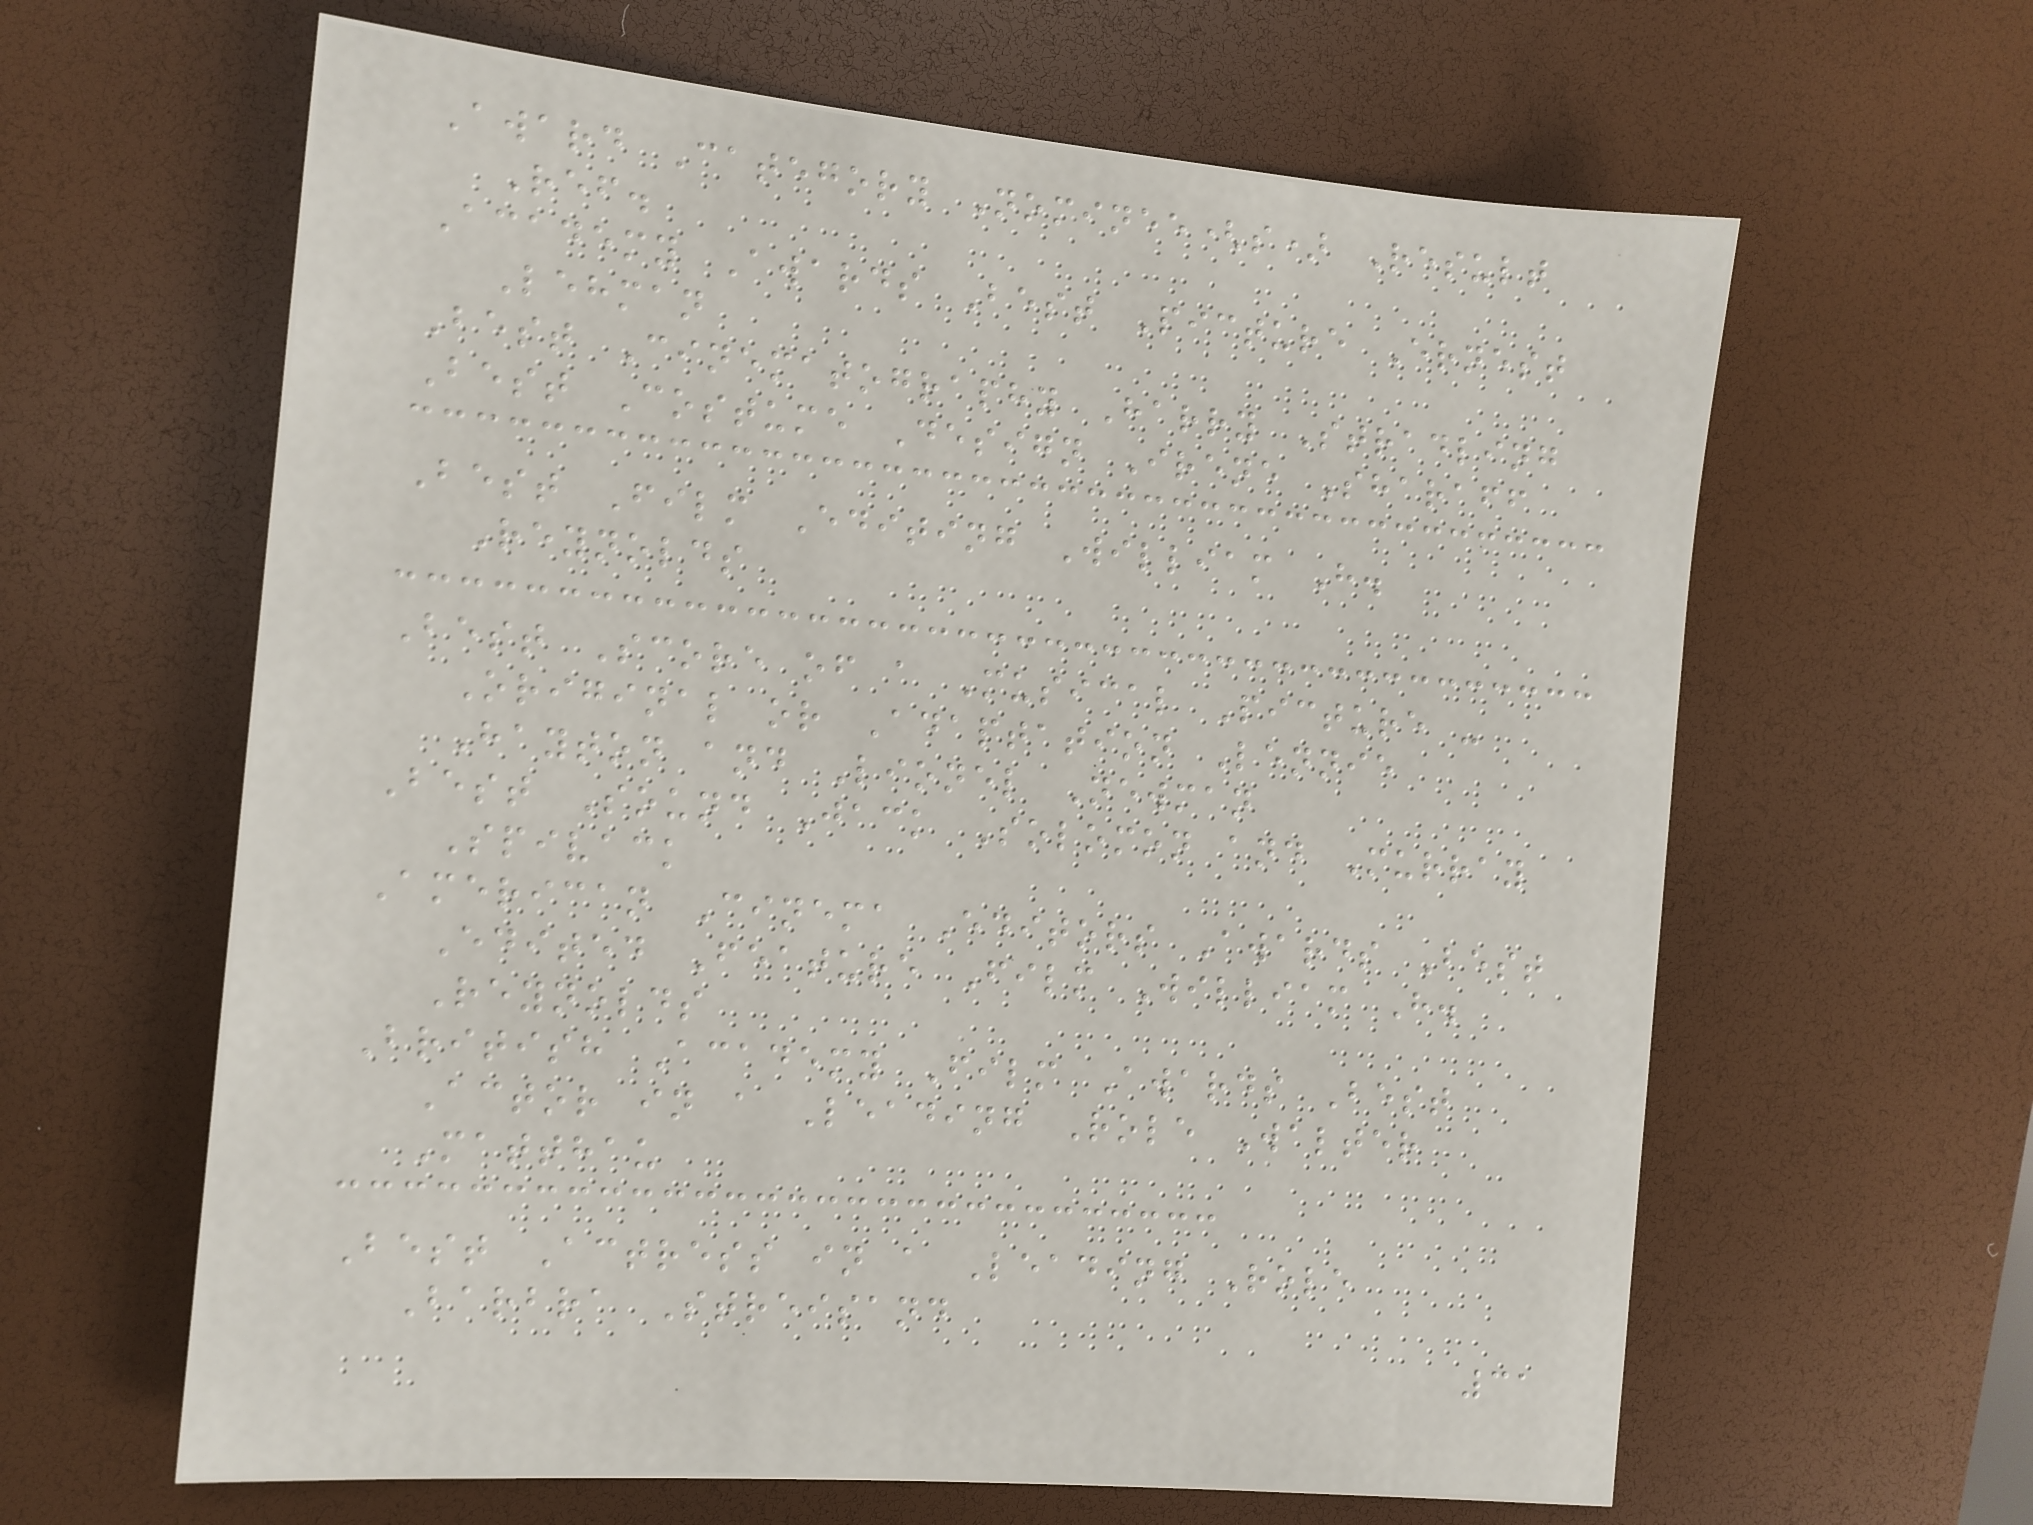Award Category Nominee(s) Result
Ref.
Academy Awards Best Picture Ernest
Lehman
Best Cinematography Harry Stradling
Best Costume Design Irene Sharaff
Best Film Editing William H.
Reynolds
Best Score of a Musical Picture -
Original or Adaptation Lennie
Hayton and Lionel Newman
Best Sound Jack Solomon and Murray
Spivack
American Cinema Editors Awards Best
Edited Feature Film William H.
Reynolds
British Academy Film Awards Best
Actor in a Leading Role Walter
Matthau
Best Actress in a Leading Role
Barbra Streisand
31
